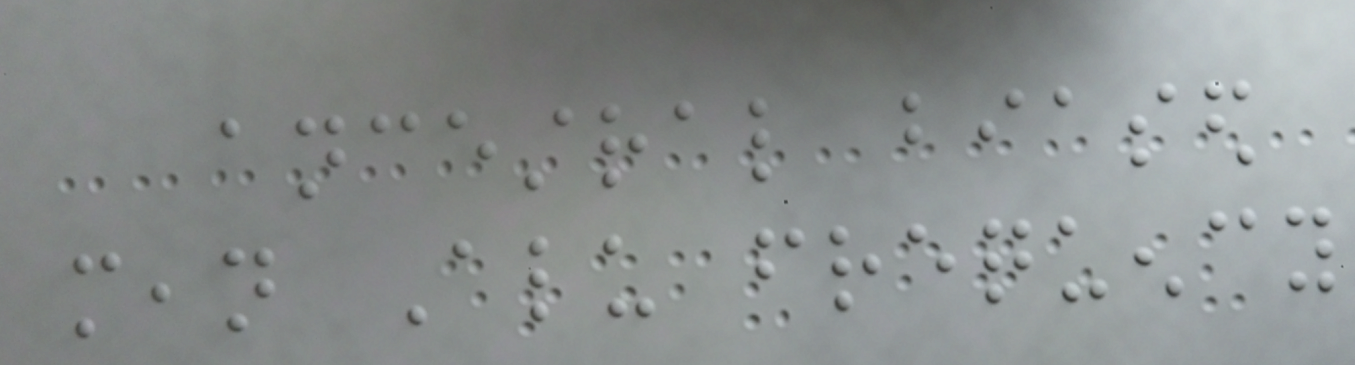ancestral biased
mean Alu frequency
